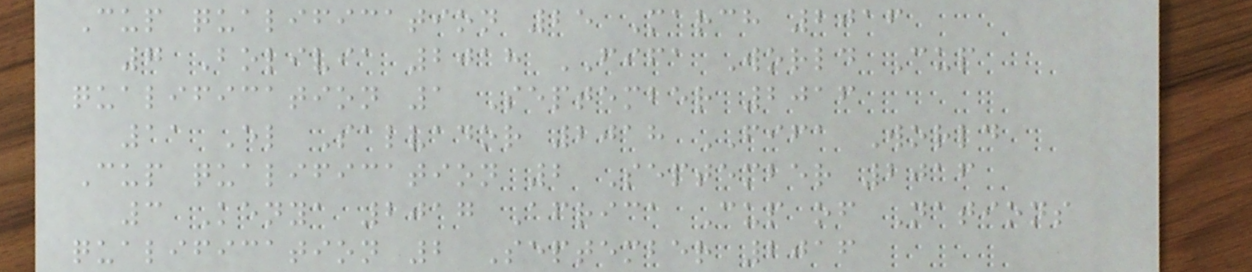Cup qualification 25 March 2016
7 Bolivia 2018 FIFA World Cup
qualification 1 September 2016
11 El Salvador 2018 FIFA World
Cup qualification 2 September 2016
3 Kenya 2017 Africa Cup of Nations
qualification 2 September 2016
